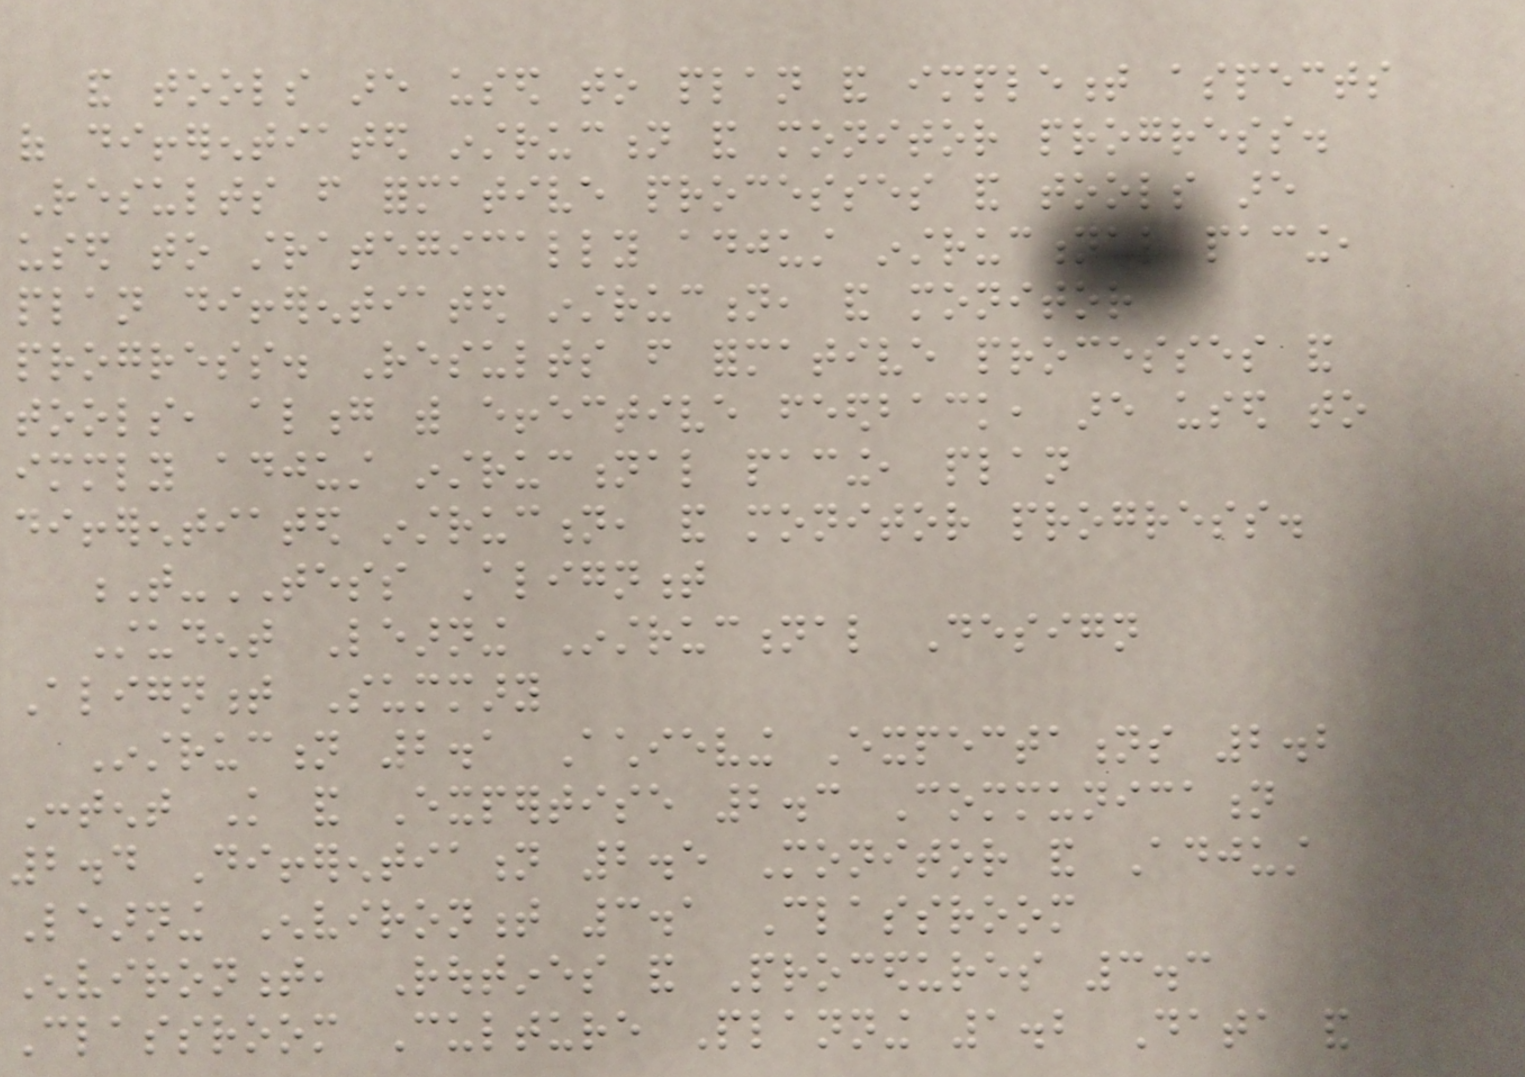and tools are used to plan and implement aspects
of differentiated instruction and monitor progress.
Results from formative processes and tools are
used to strategically adjust instructional pacing,
plan differentiated instruction, and monitor
progress. Results from formative processes and
tools, along with effective feedback, are used to
immediately adjust instructional pacing, plan
differentiated instruction, and monitor progress.
T-TESS Alignment
Student Learning Instructional Design
Alignment Summary
Instruction 2.1 Achieving Expectations 2.2
Content Knowledge and Expertise 2.3 Communication
2.4 Differentiation 2.5 Monitor and Adjust
Learning Environment 3.1 Classroom
Environment, Routines and Procedures 3.3
Classroom Culture Planning 1.2 Data and
